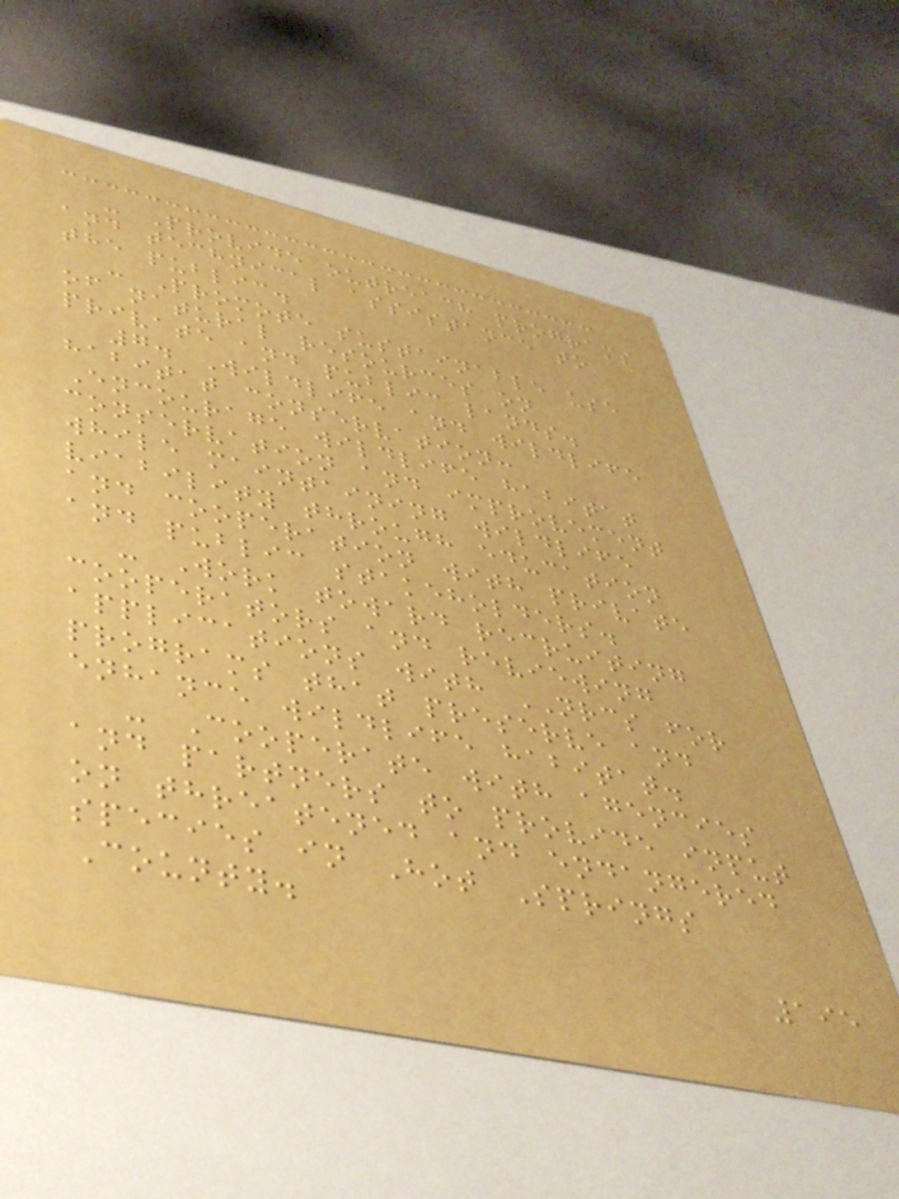- Provide outreach programs
and technical assistance to
the public.
- Promote sustainable use
of natural resources on
private and public lands.
7. Wildlife and wildlife
habitat conservation:
Encourage wildlife habitat
conservation and improvement
while maintaining wildlife
viability through education
and cooperation with private
and public stakeholders.
- Work toward recruiting
cooperators and reviewing
applications with NRCS for
programs that preserve and
enhance wildlife habitat.
- Cooperate with agencies
and partners to provide input
on threatened and endangered
species in Hot Springs
County.
195
